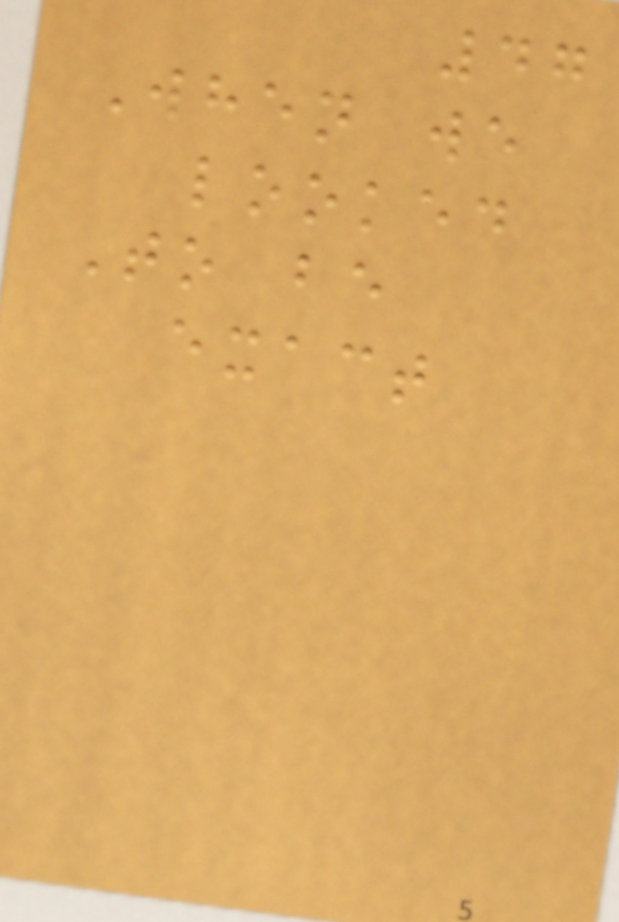47
When we
looked
To be
exact
